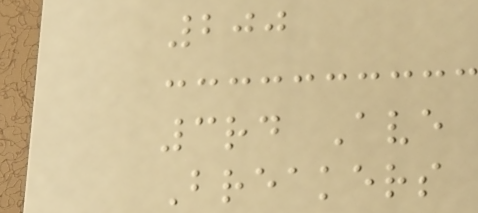200
3rd Ave
Breakers
